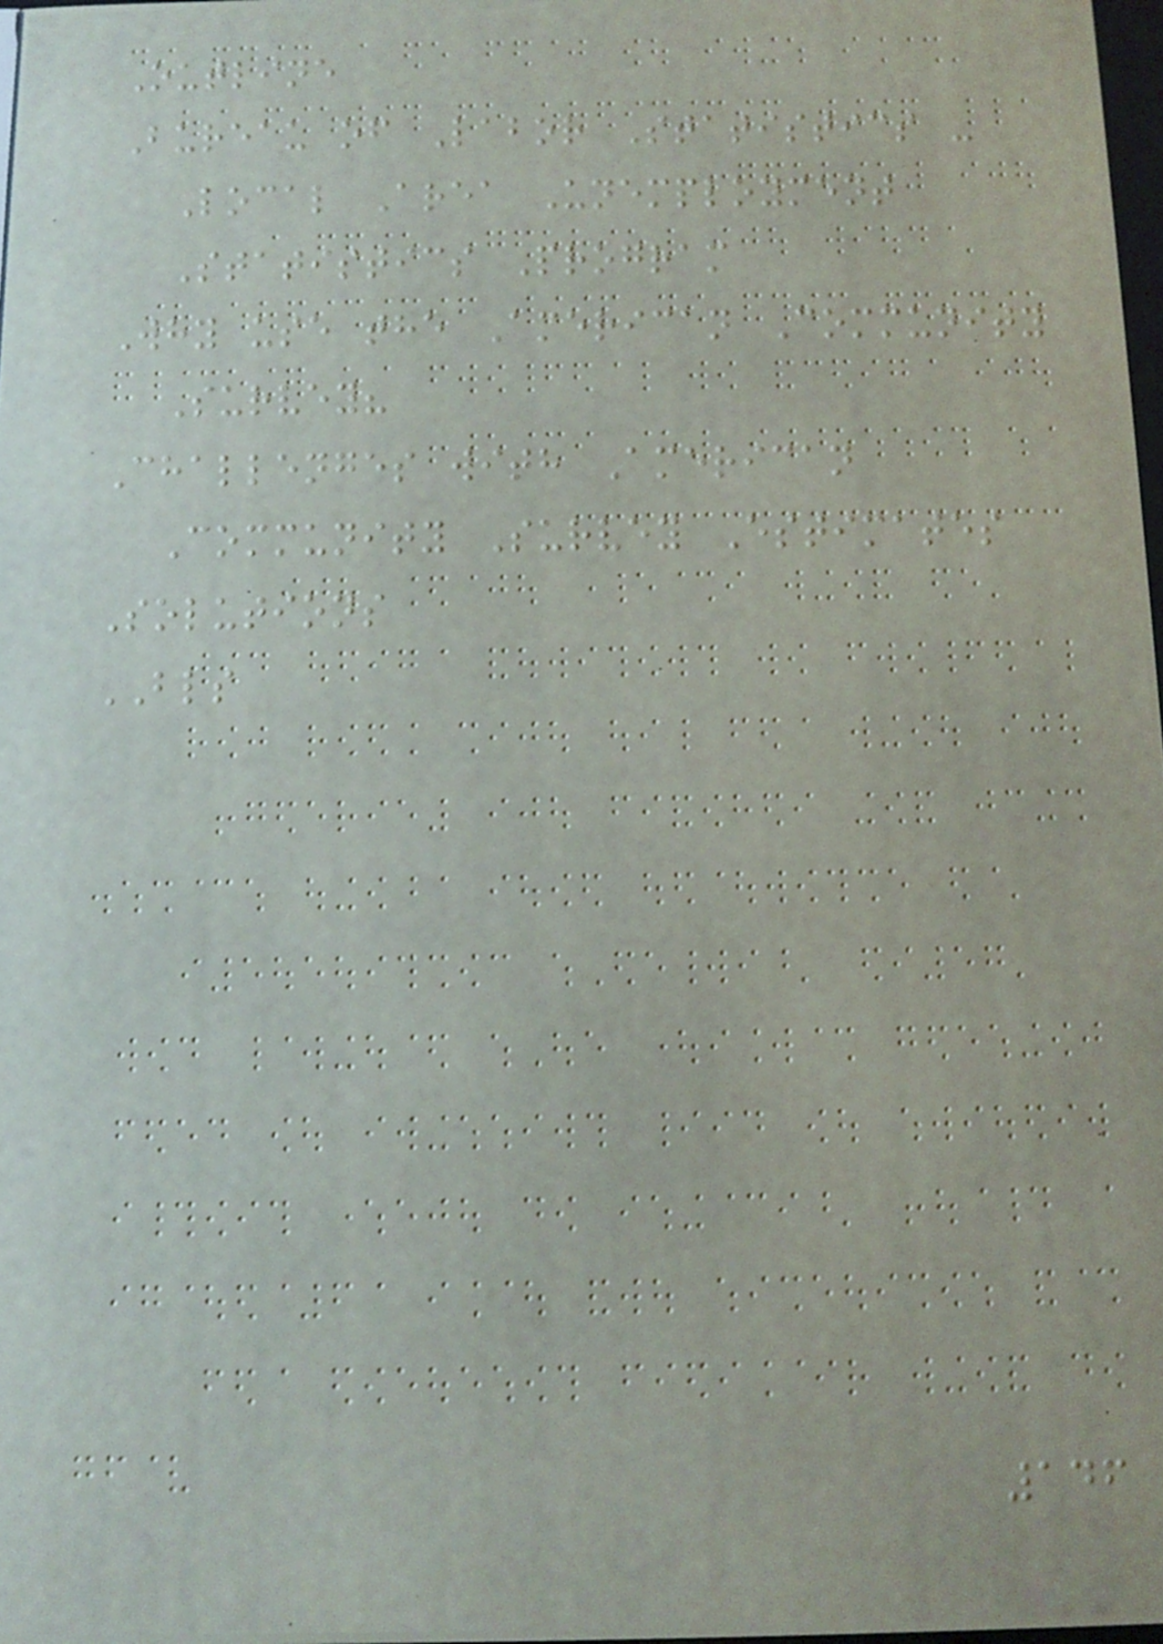Outline
Bureau of Labor Statistics -
Local Area Unemployment
Statistics Program
Why use the American Community
Survey?
Challenges with American
Community Survey Estimates
Solutions
BLS
146
